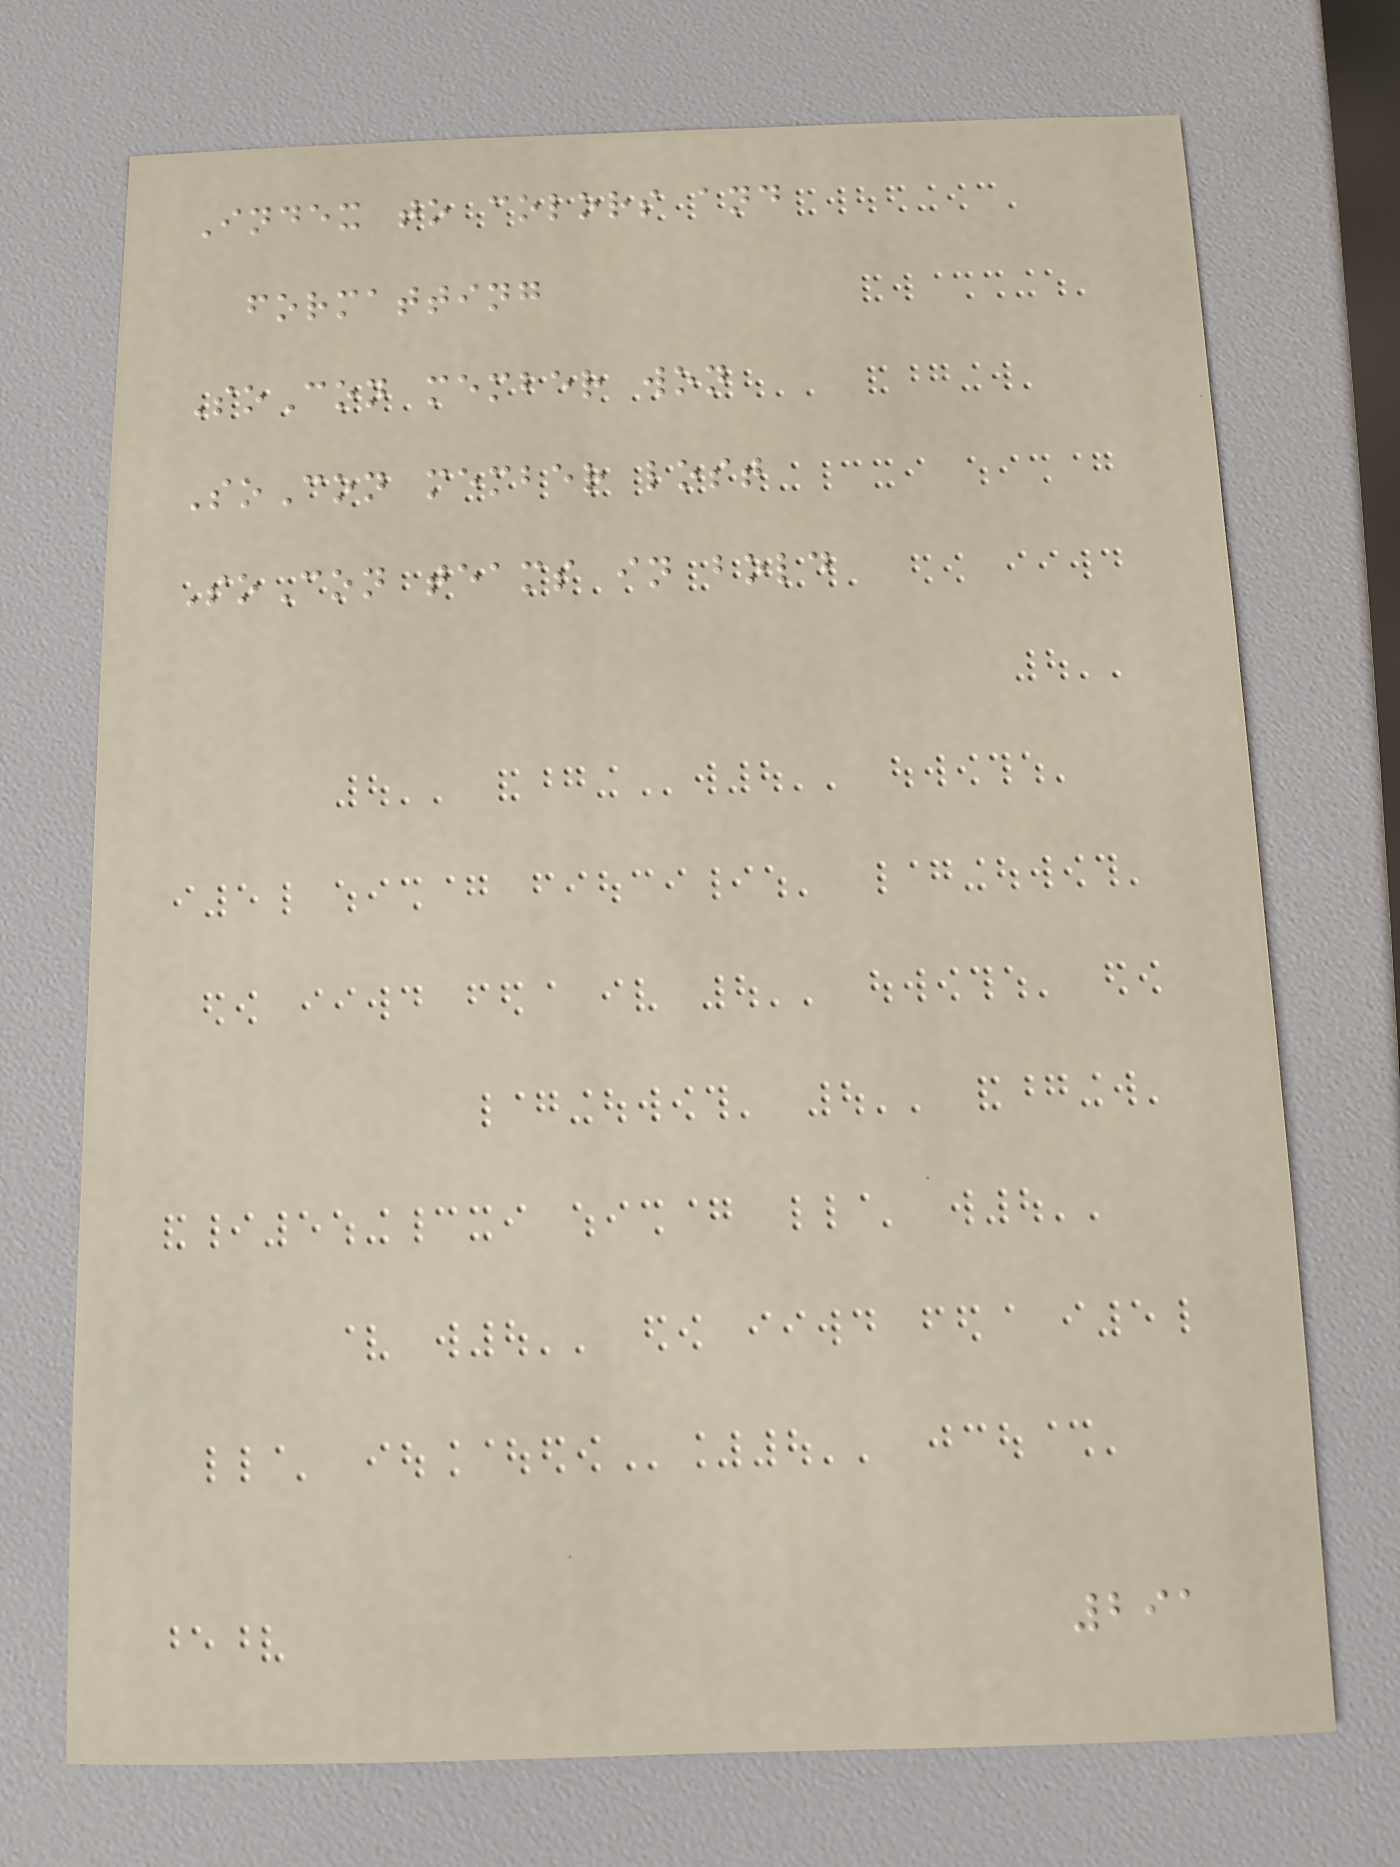Index to colors and
formatting
SoCon member won
SoCon member lost
SoCon teams in bold
291
